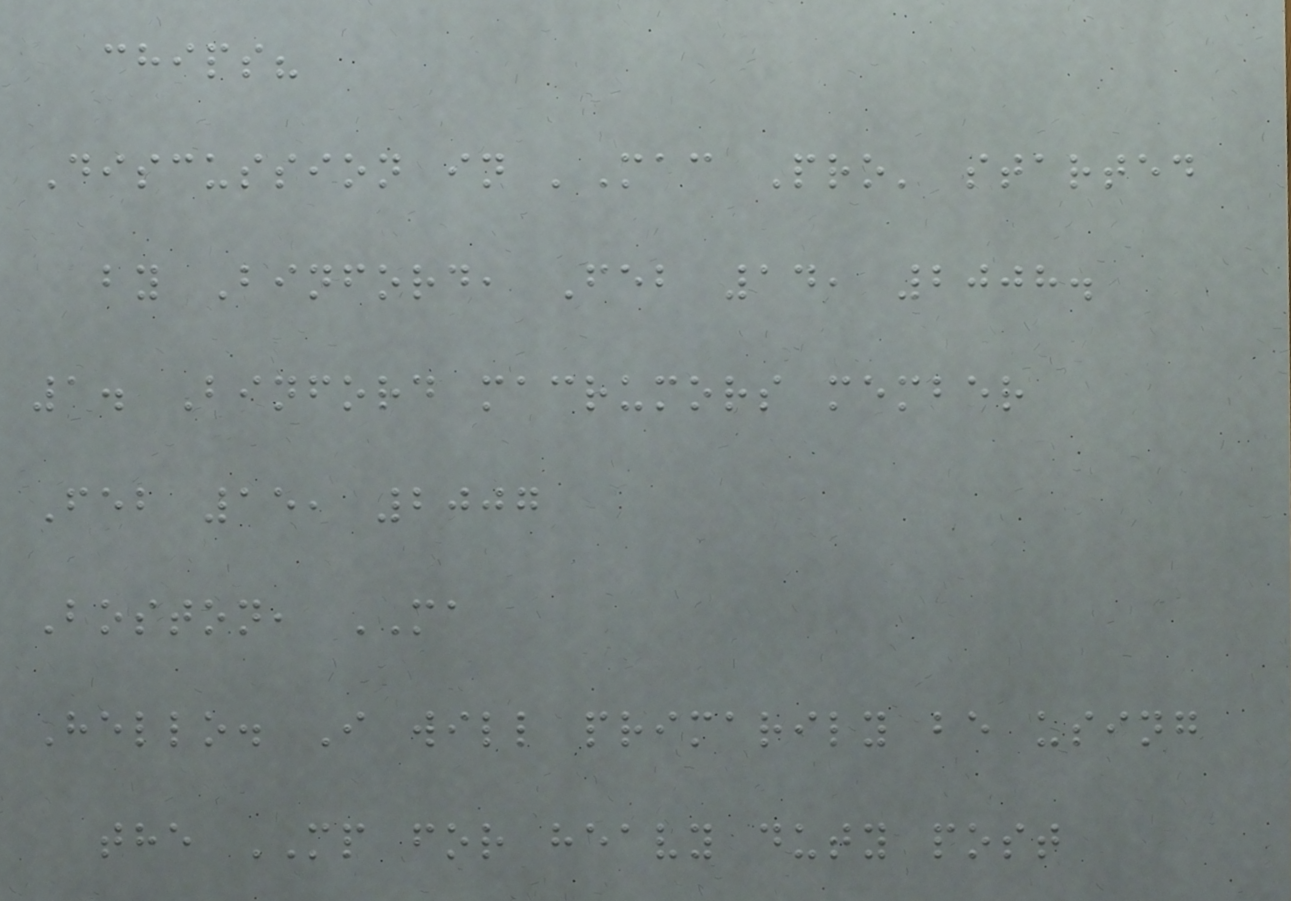chips?
Discussion in 'Mac Pro' started
by Binford, Feb 14, 2008.
1. Binford macrumors member
Feb 15, 2007
Boston, MA
Hello. I will primarily be using
the MP for heavy duty post
